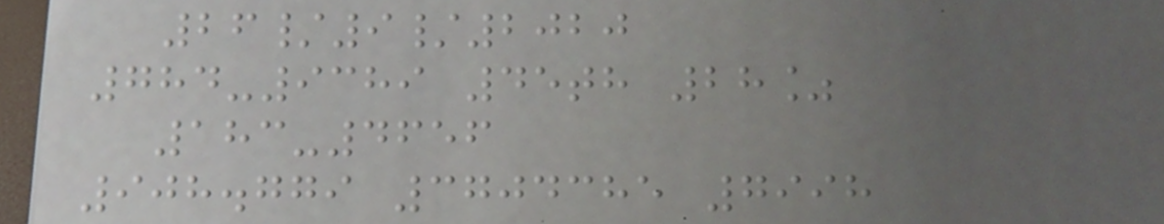26/9/2020
784-9389 45th 28%
183-4656
908.779 3704385 7998
